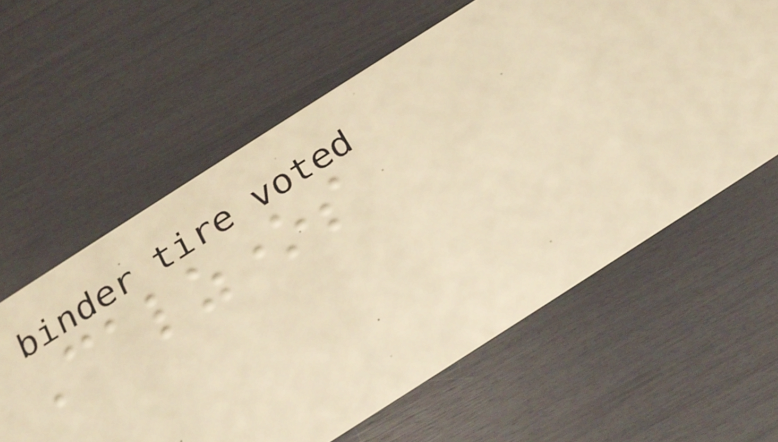Calzones
